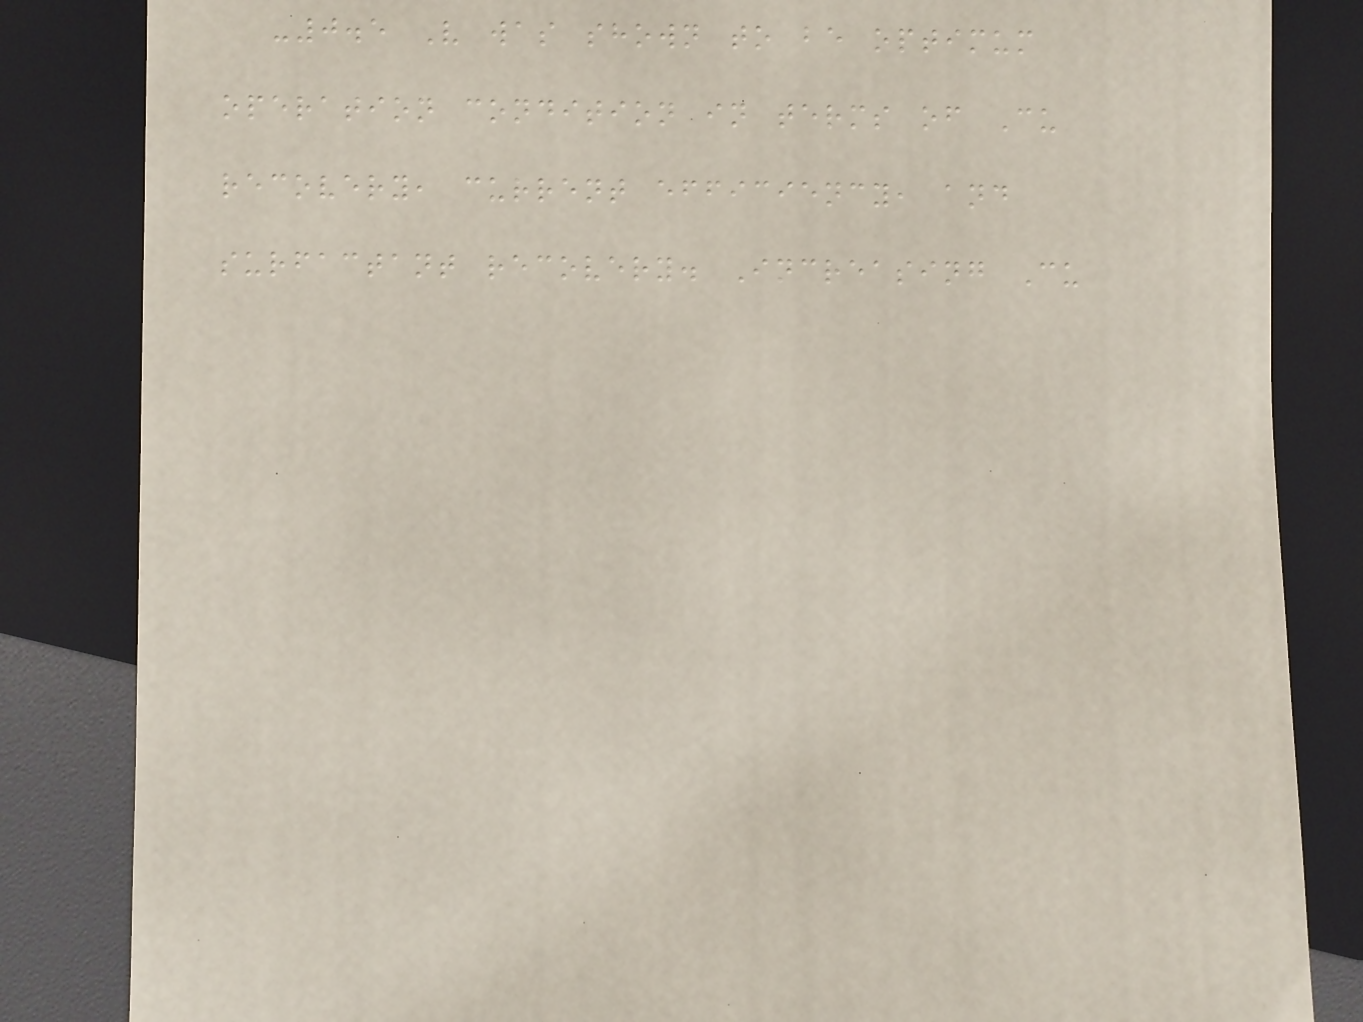-0.5 V was shown to be optimum
operation condition in terms of Cu
recovery, current efficiency, and
surfactant recovery. Increasing Cu
